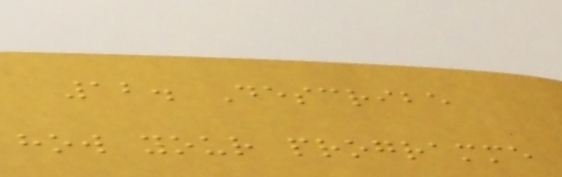12. Describe
how your programme
